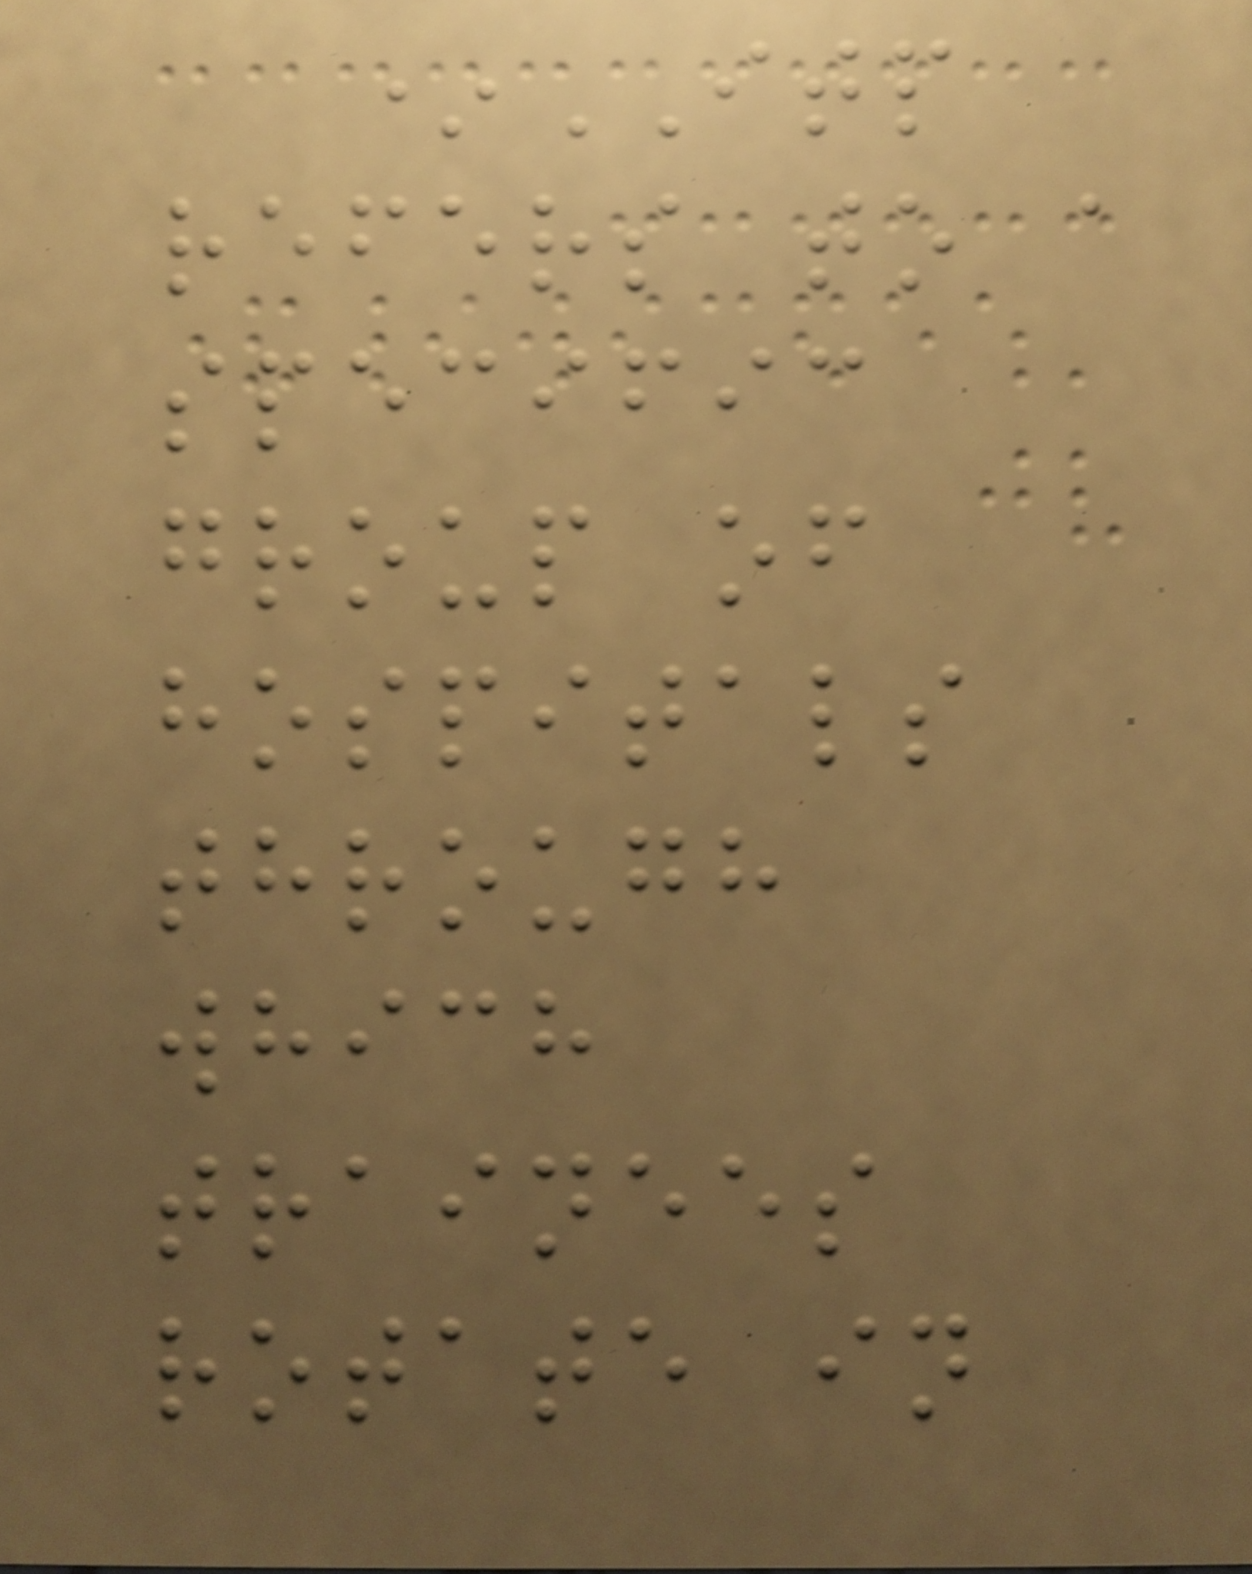*ITP
refers to a
specific
group of
hospitals
through
which
trainees
rotate in
